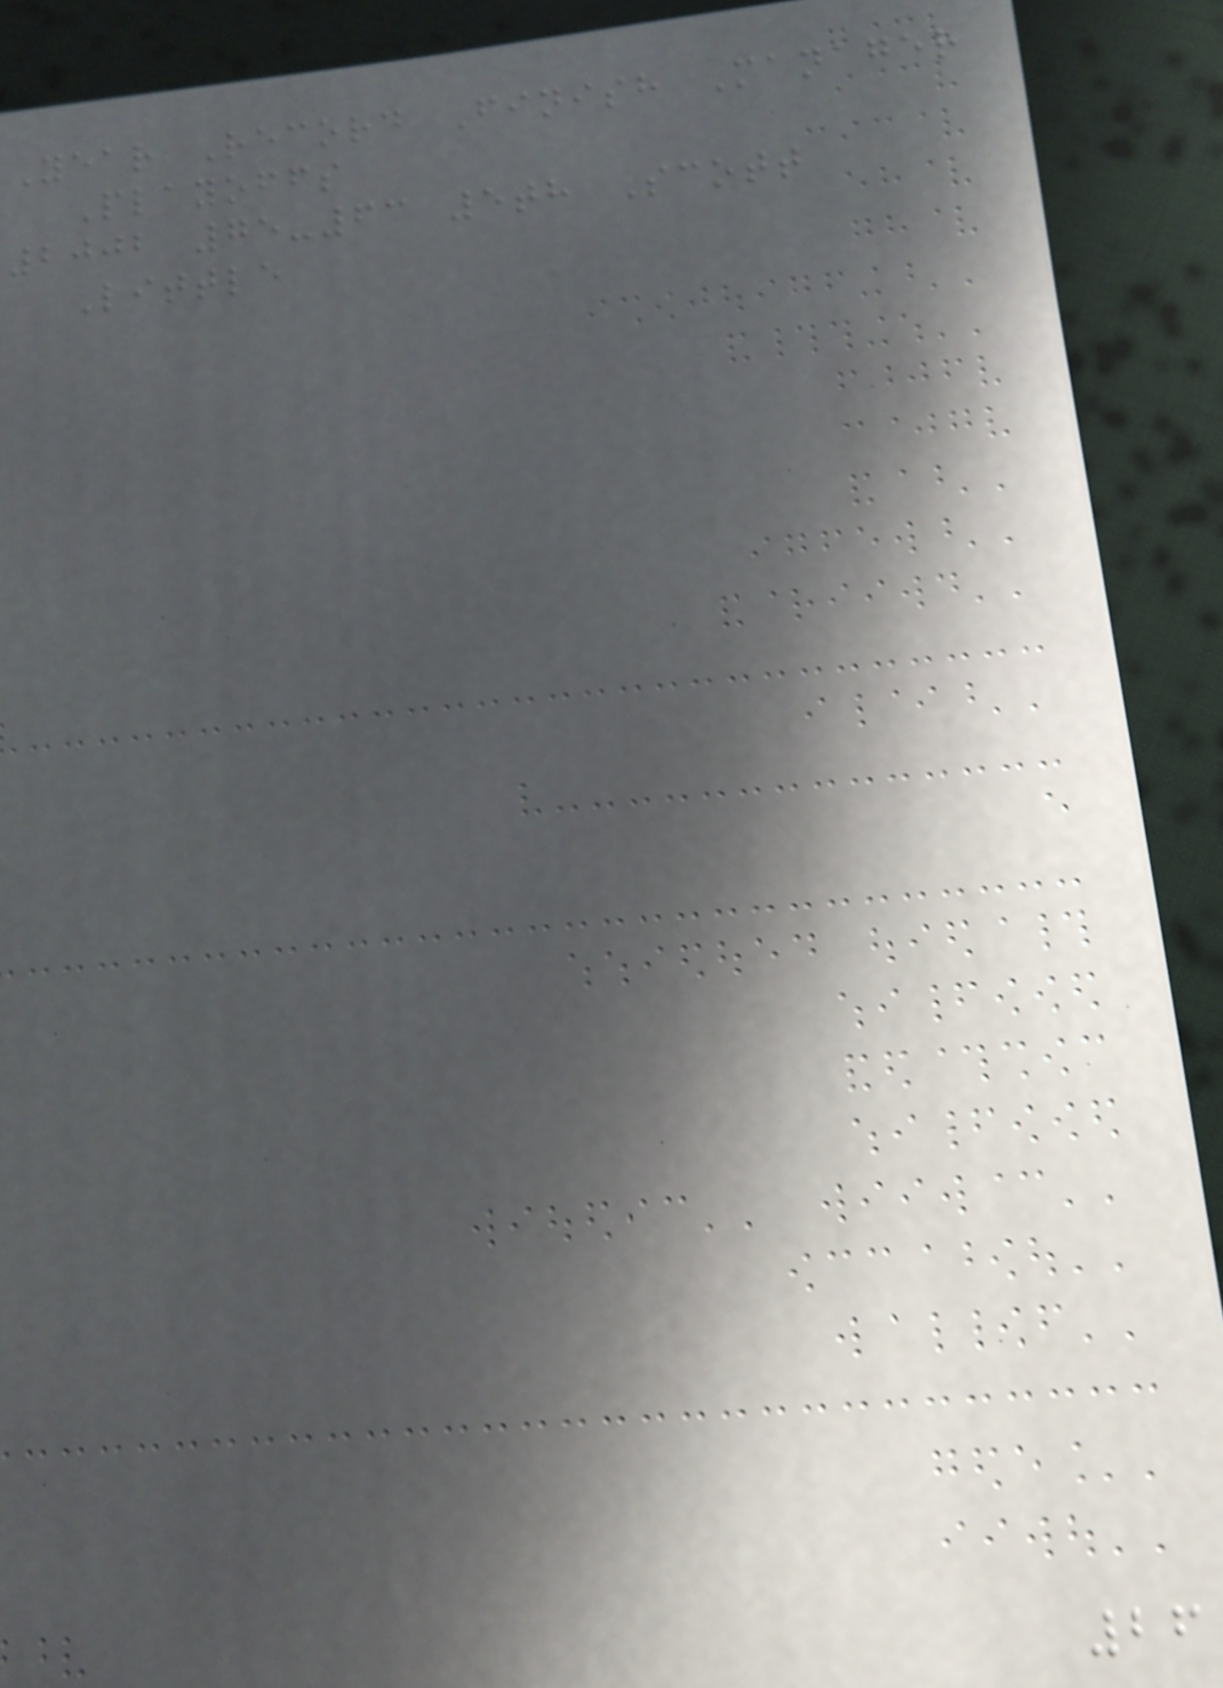Year Record Finish Manager
Playoffs
2002 75-63 5th Scott
Little
26
